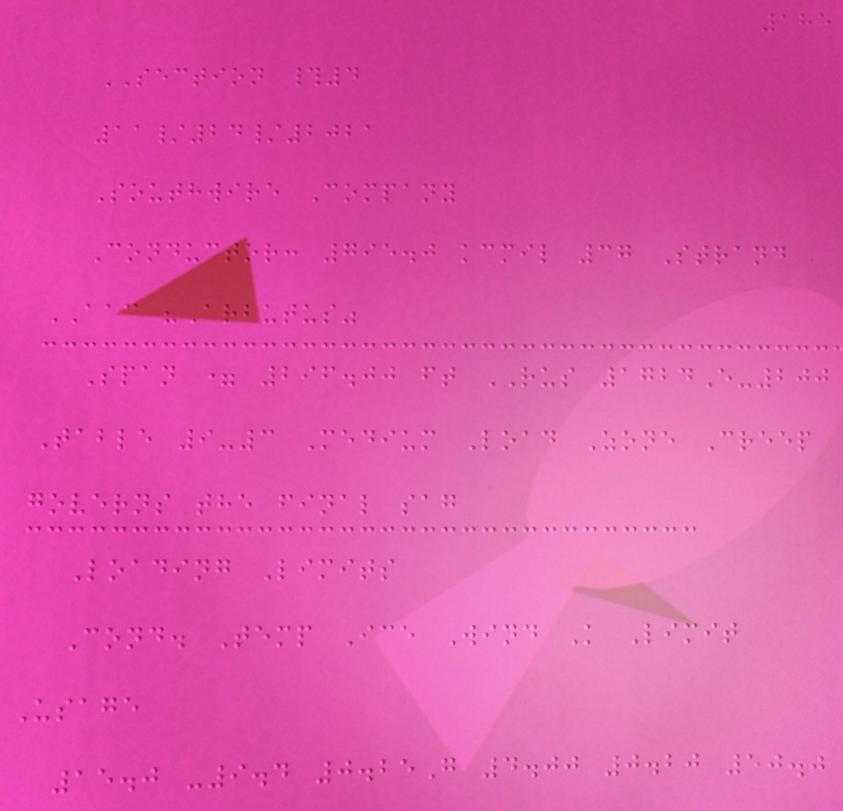185
SECTION #4
11/24/2021
Southwire Company
Conductor: 795.0 kcmil 37 Strand
AAC "Arbutus"
Span = 296.00 ft RUS 1724E-200
Table 9-3 Medium Load Zone Creep
governs the final sag
Loading Limits
Cond. Temp Ice Wind K Limit
Usage
15.0 -9.4 0.25G 4.00 0.20 50.0
